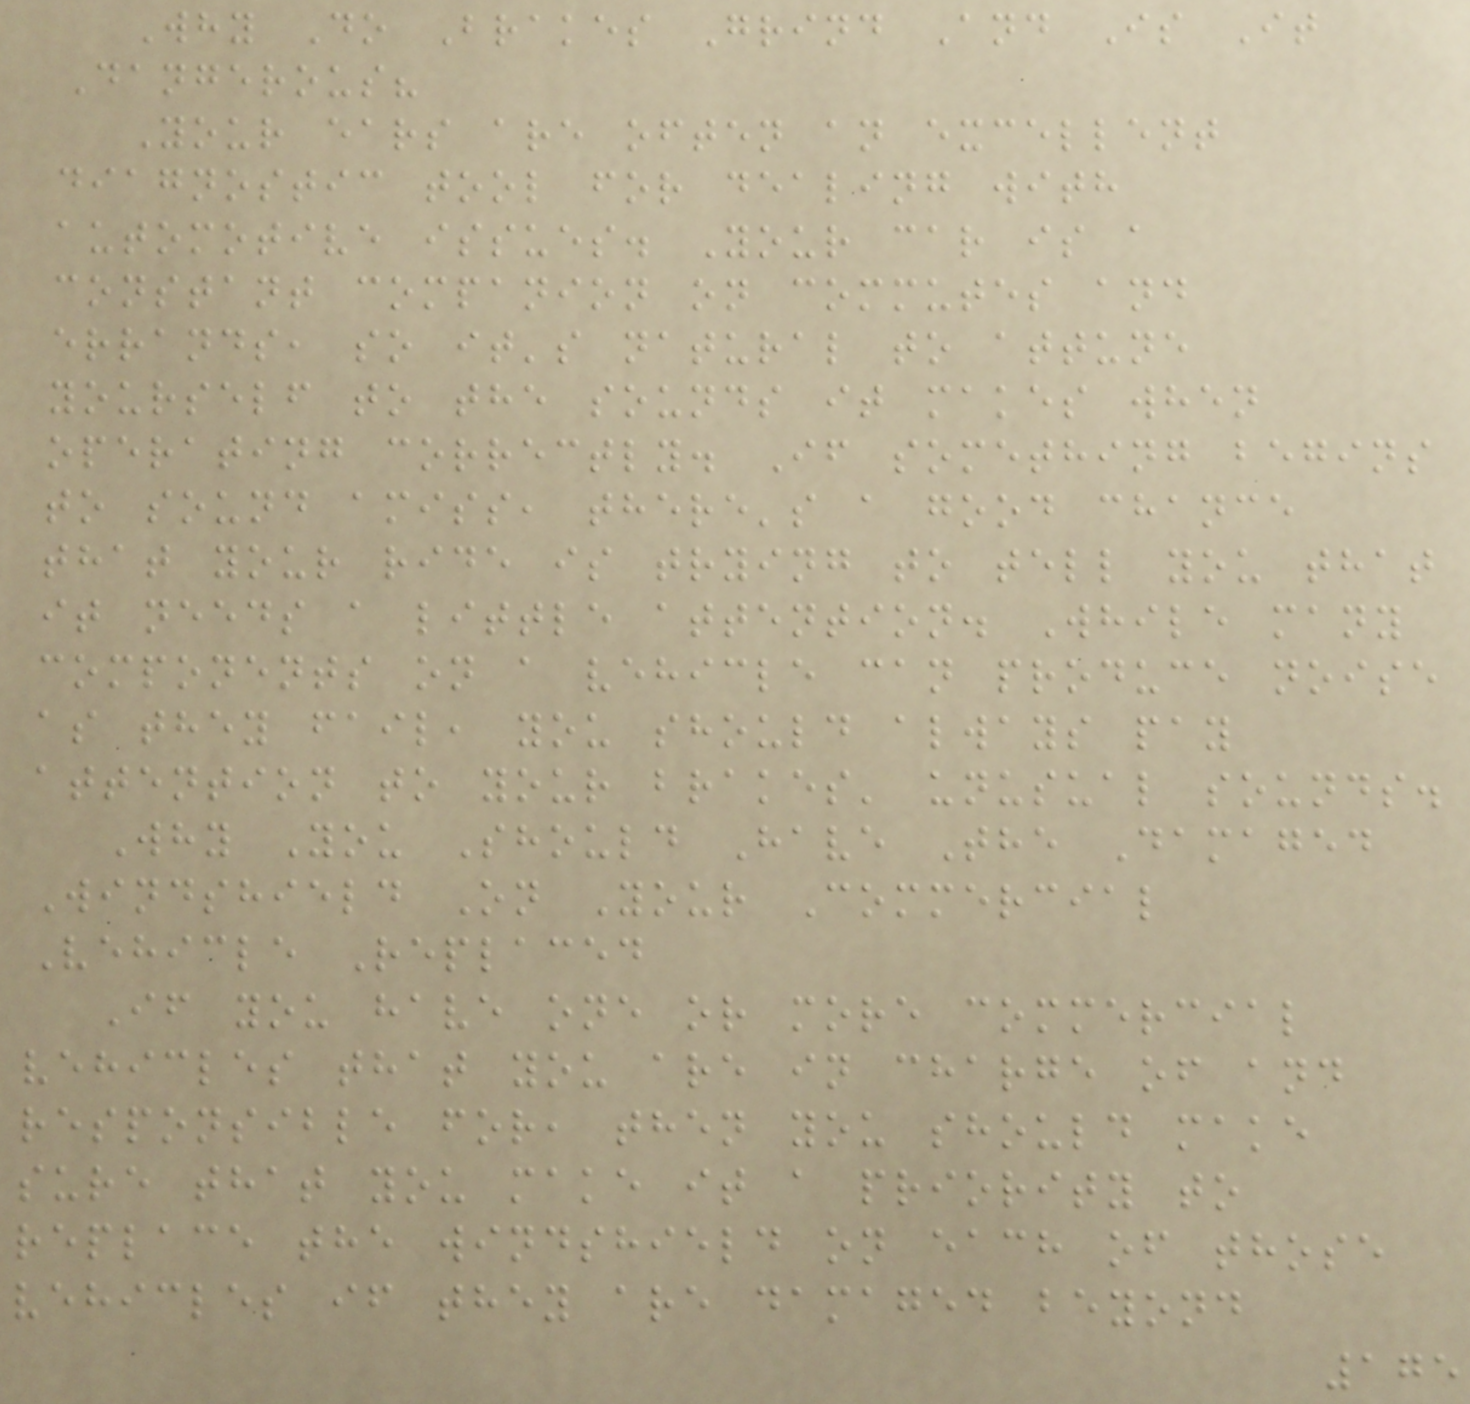Why Do Brakes Grind And Is It
Dangerous?
Your ears are often an excellent
diagnostic tool for dealing with
automotive issues. Your car is a
constant companion on commutes and
errands, so it's natural to attune
yourself to the sounds it makes when
operating correctly. If something begins
to sound amiss, there's a good chance
that your ride is trying to tell you that
it needs a little attention. While many
components on a vehicle can produce noise
as they fail, you should always pay
attention to your brakes' unusual sounds.
Why You Should Have The Damaged
Windshield On Your Commercial
Vehicle Replaced
If you have one or more commercial
vehicles that you are in charge of and
responsible for, then you should make
sure that you make it a priority to
replace the windshield on each of those
vehicles if they are damaged beyond
175
